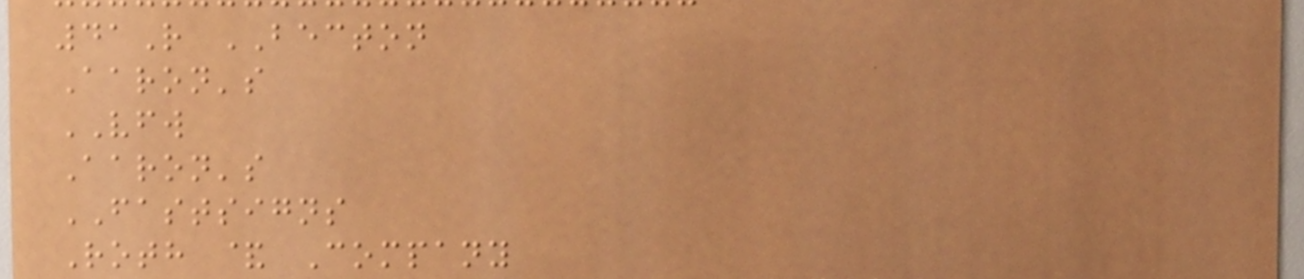41R BECTON
Aaron's
VFW
Aaron's
FASTSIGNS
Roth & Company
